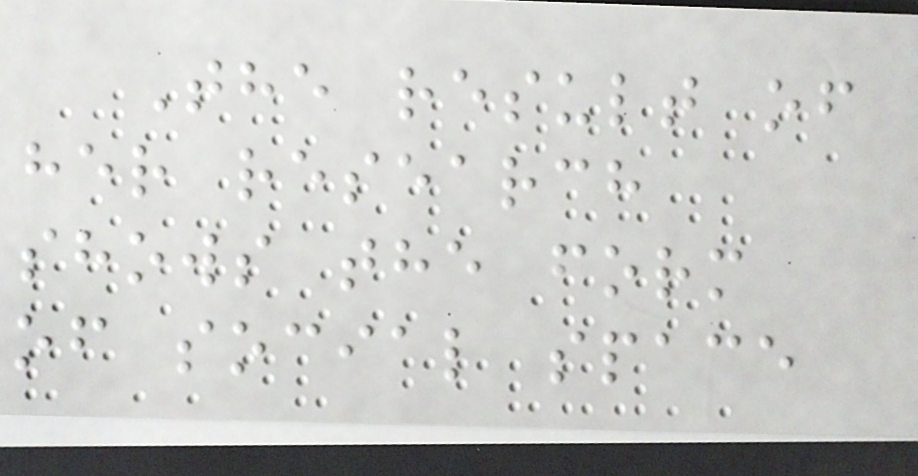The result of
her research
shows the form
of social space
